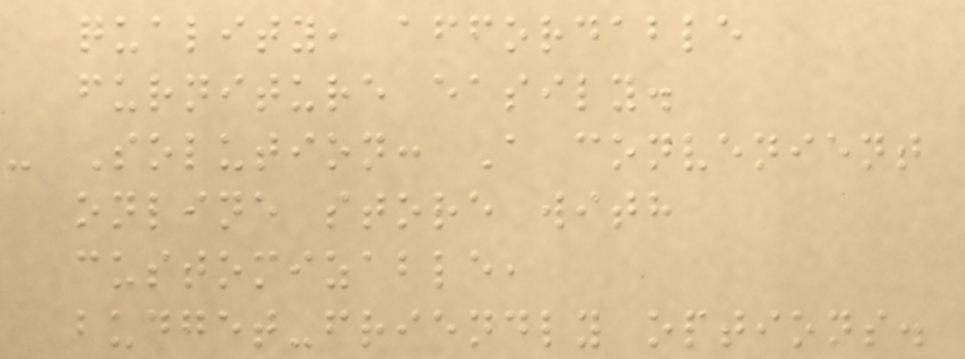quality, affordable
furniture easily.
- Solution: A convenient
online store with
customizable,
budget-friendly options.
